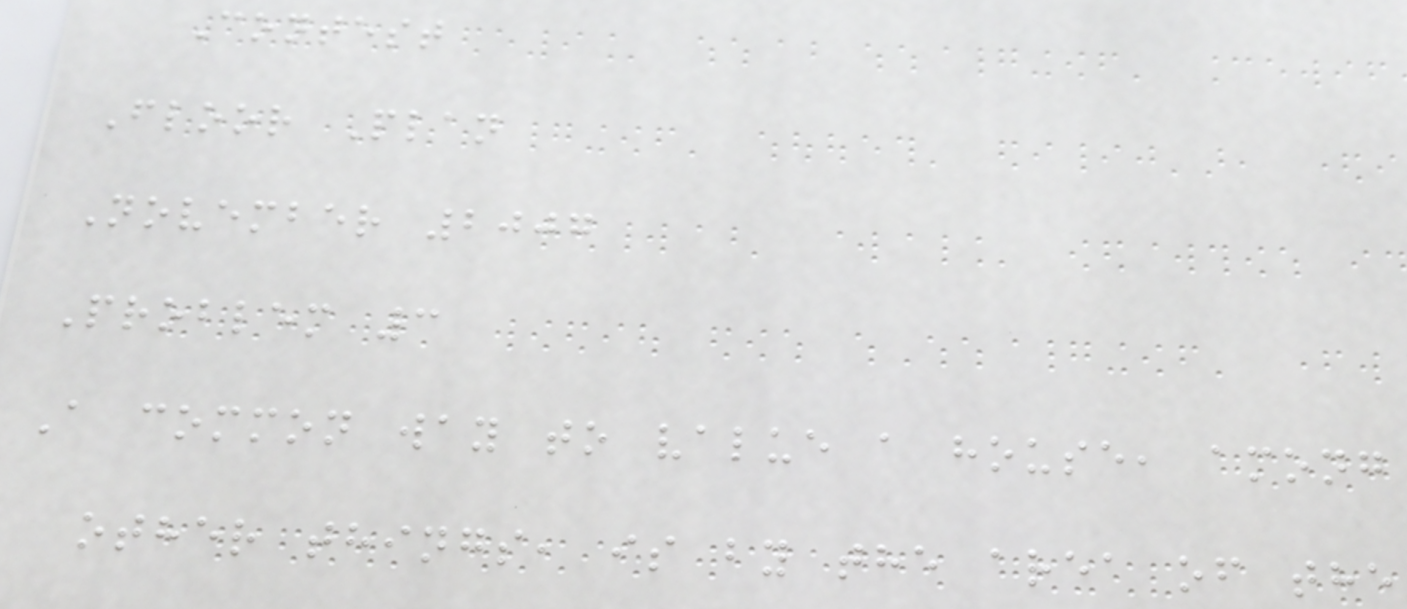Contest
Floor Plan
November 2007
Problem 3
A common way to value a house, among
other things, is by the area of the
